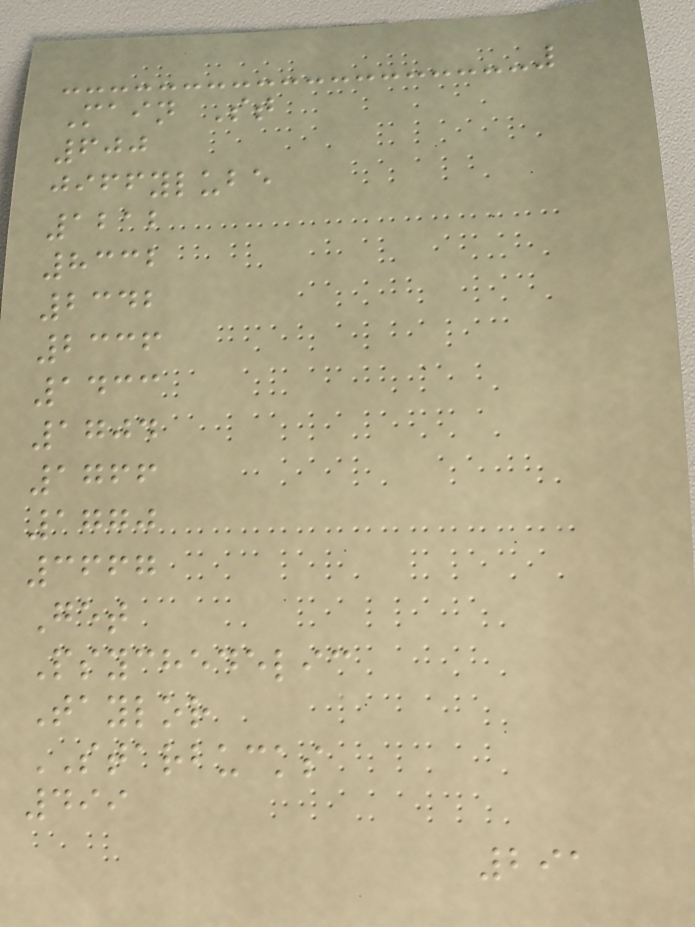Main St
600
jiffylube
1212
8332
2342
2336
1433
1704
1766
1770
3667
Get
Psychedelic
Taylor
STARBUCKS
499
291
